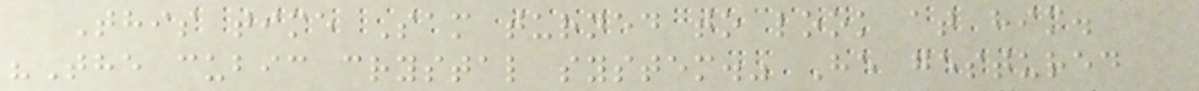This time Sam turned to look at him.
"The cubic crystal system." He gestured
